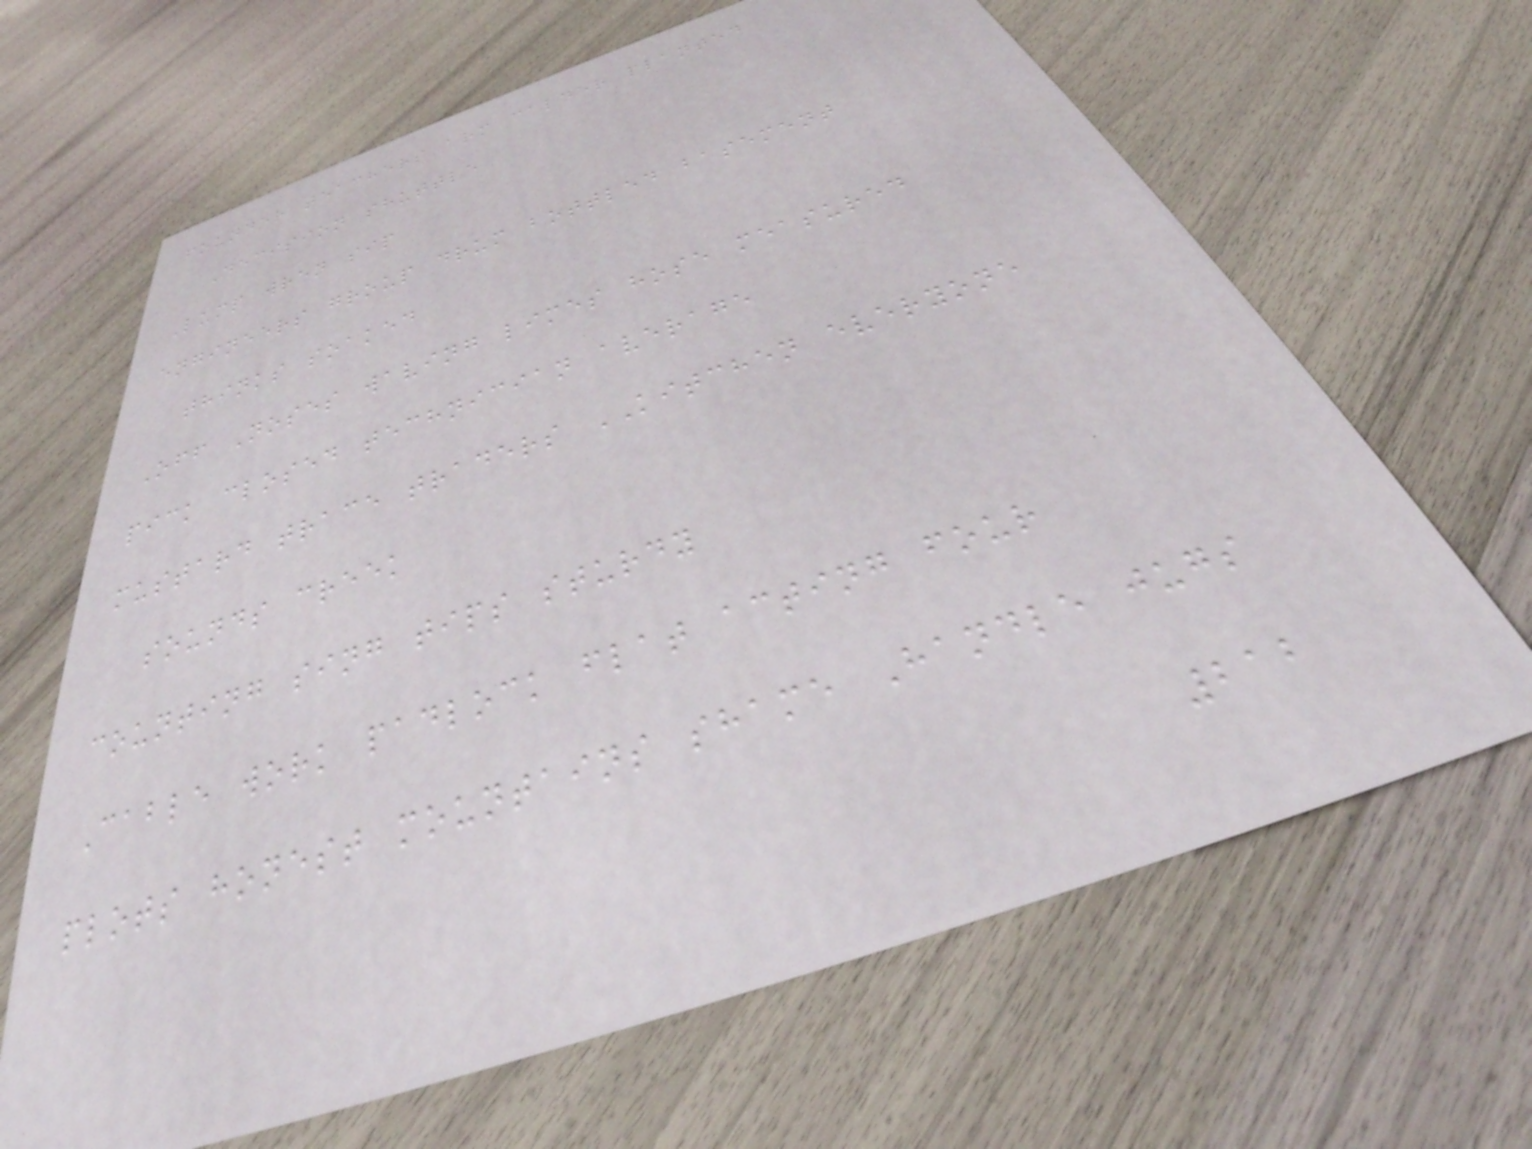founder teachers arm calder planted
Decision shuttle
Lump wren sip
engineers group drum bottled basement
thinks soaked
Off Noses waving limes hose measured
pick closed technician average
mustard trace traders KITCHEN everyone
sounds creek
counting sing tips sturdy
Cable work padlock flat acting four
plots honest mountains shame Handle jugs
212
